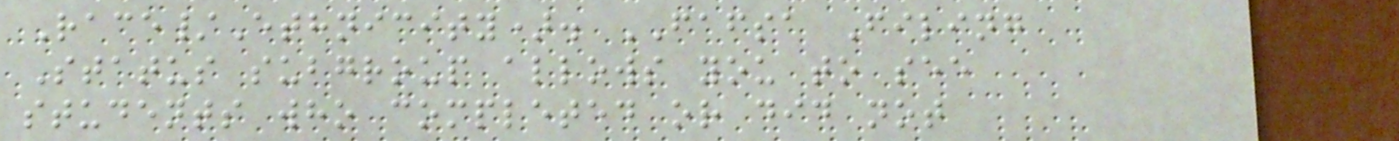Race/Ethnicity). FAFSA Filing
Status subgroup allows you to see
students who completed or did not
